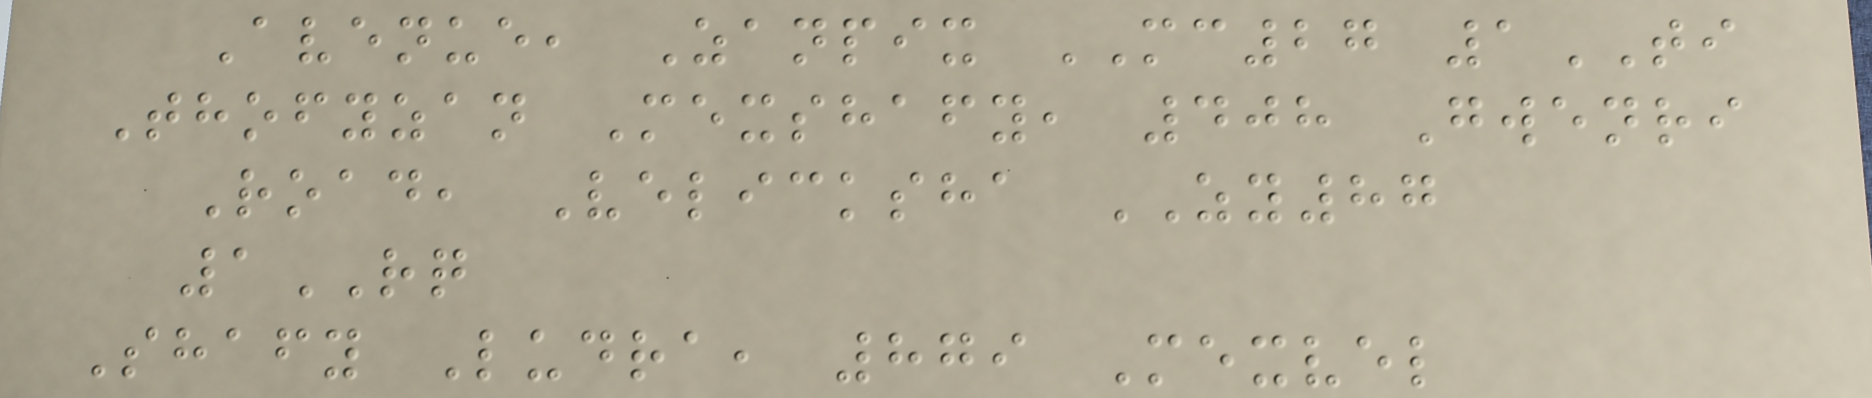Avenue, Zanpix MC27 1TI
Thofyzan Mexshafy, 408 Gwenri
Road, Velicksha ZY87
1RQ
Shafy Ludra, 879 Mexvel
